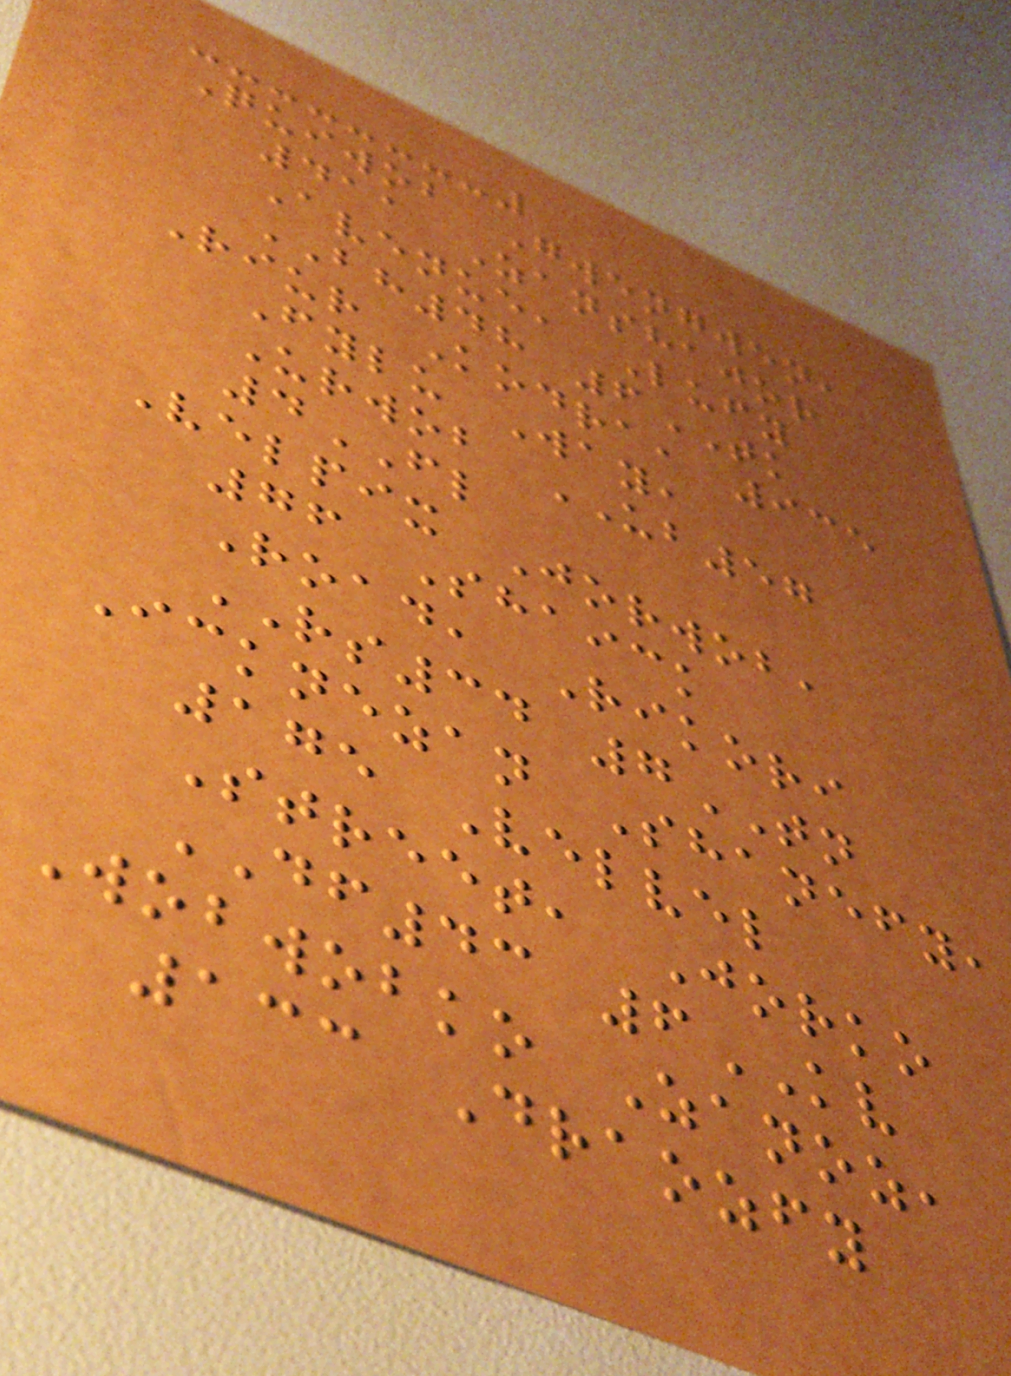Quiwob Gwengwen,
411 Zanshajor
Avenue, Lufy
BH48 6TK
Riur Kodra, 935
Fylu Way,
Urwob UB57
4FL
Velpix Jorwob,
76 Shaick
Road, Rikori
RS34 7TN
Icknezan Shanefy,
175 Velvel
Street, Jorko
DF43 6KV
Wobwobko Zanoz,
133 Draozfy
